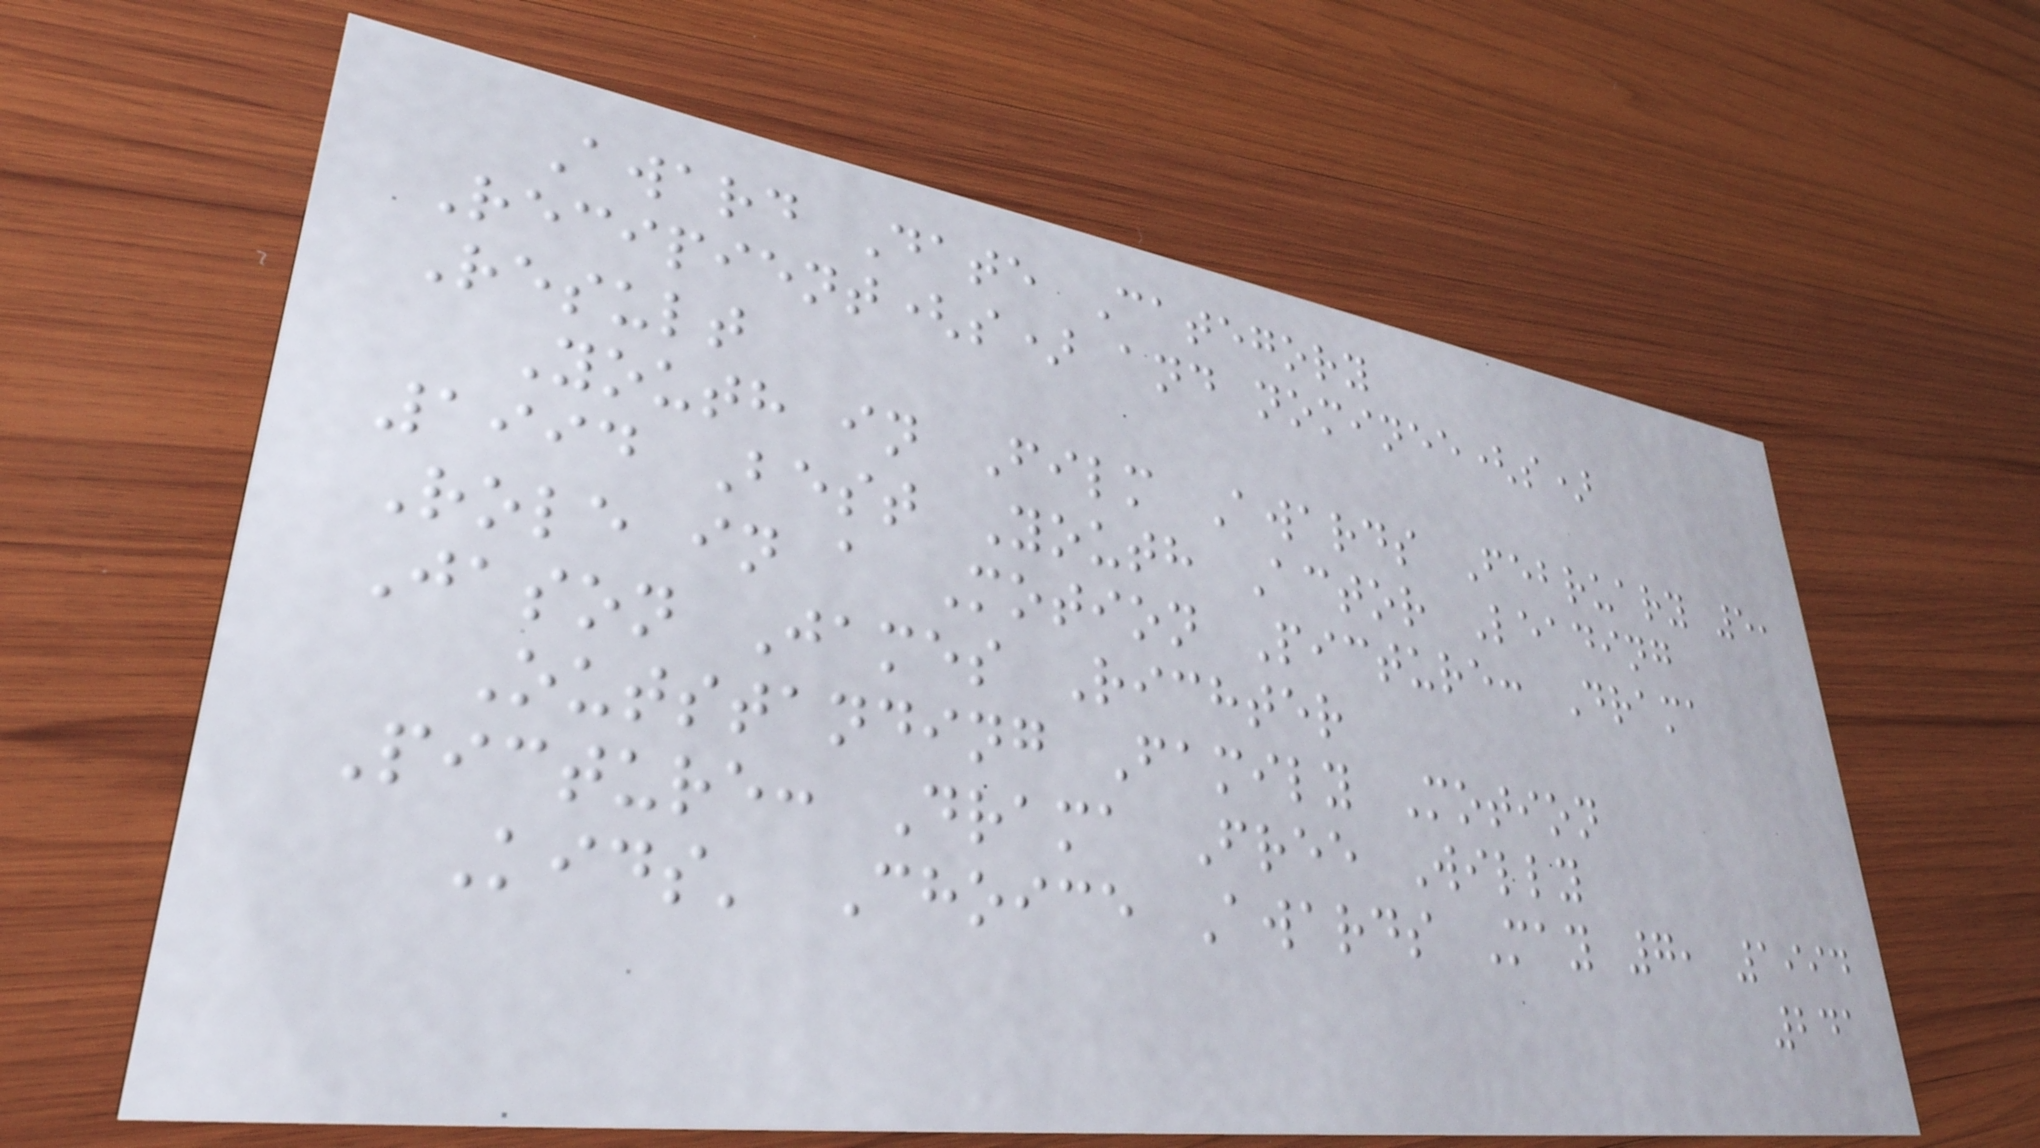Award Date Category
Recipient(s) and nominee(s)
Result
Youth in Film Awards February 5,
1994 Best Youth Actor Leading
Role in a Motion Picture: Drama
Jason James Richter
Outstanding Family Motion
Picture: Drama Free Willy
Kids' Choice Awards May 7, 1994
241
